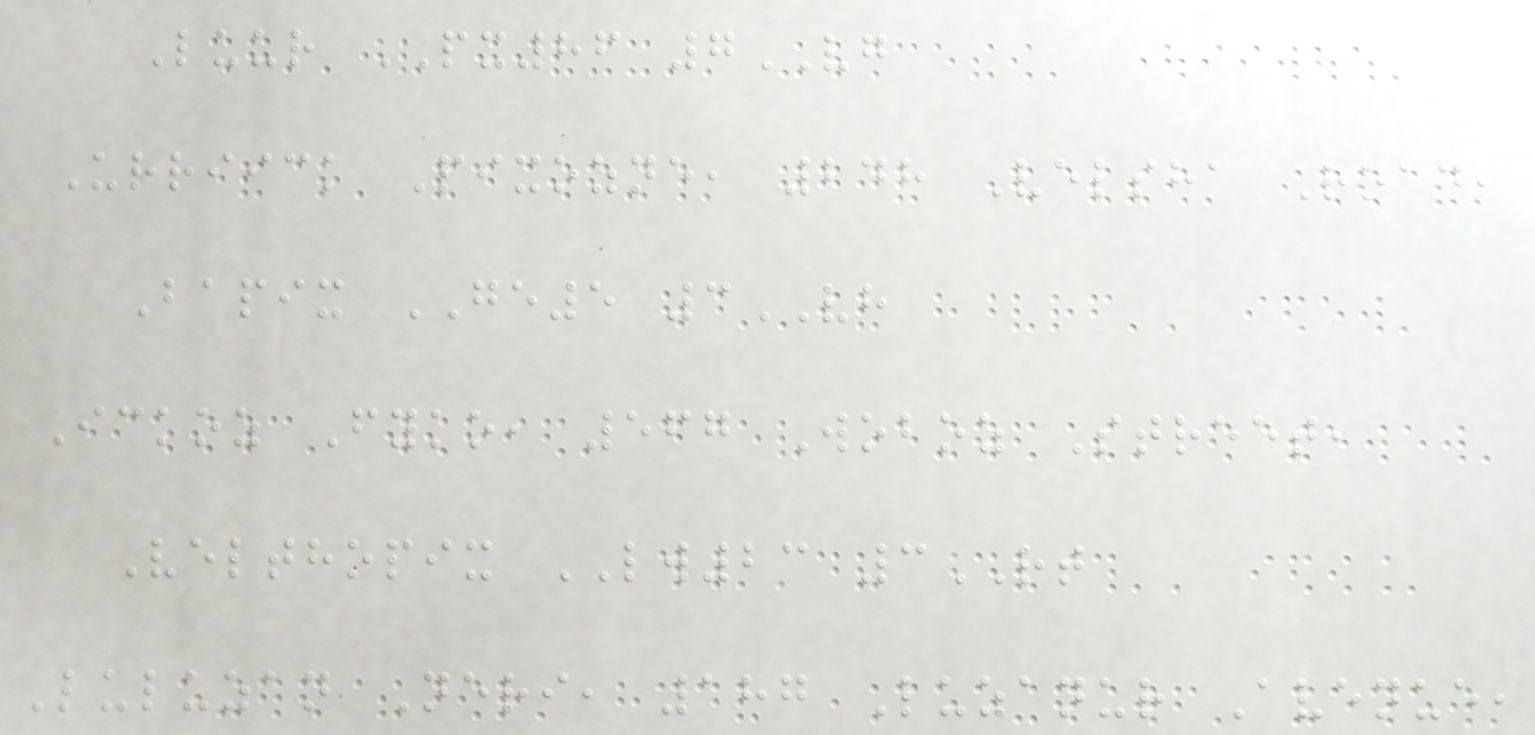Luur PX86 7VG
Urriick Pixozne, 248 Velsha Road,
Bapix GE5 3VH
Ickoz Fyko, 567 Woboz Street,
Velthopix LW23 3RT
Luluzan Neri, 187 Luzanur Avenue,
